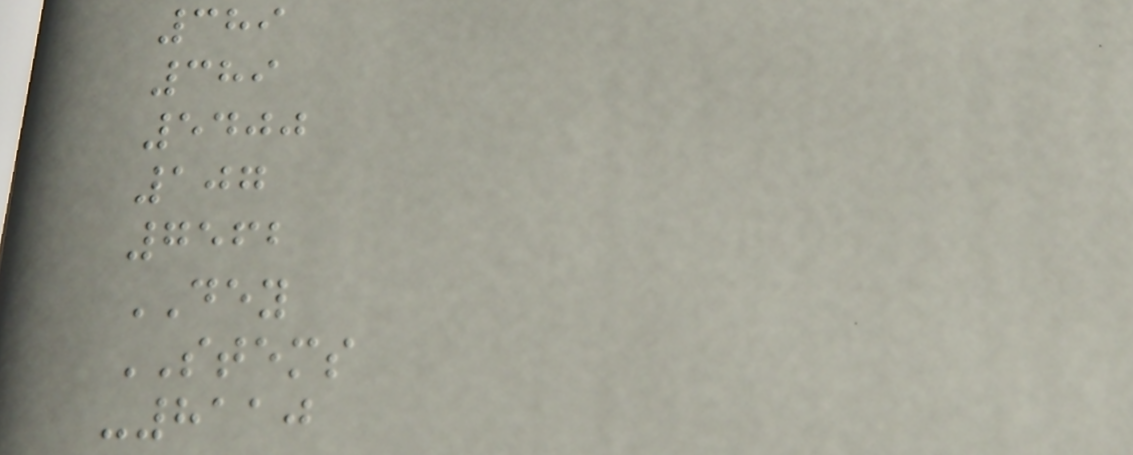389
389
5400
107
7562
DEY
STEMS
-8110
